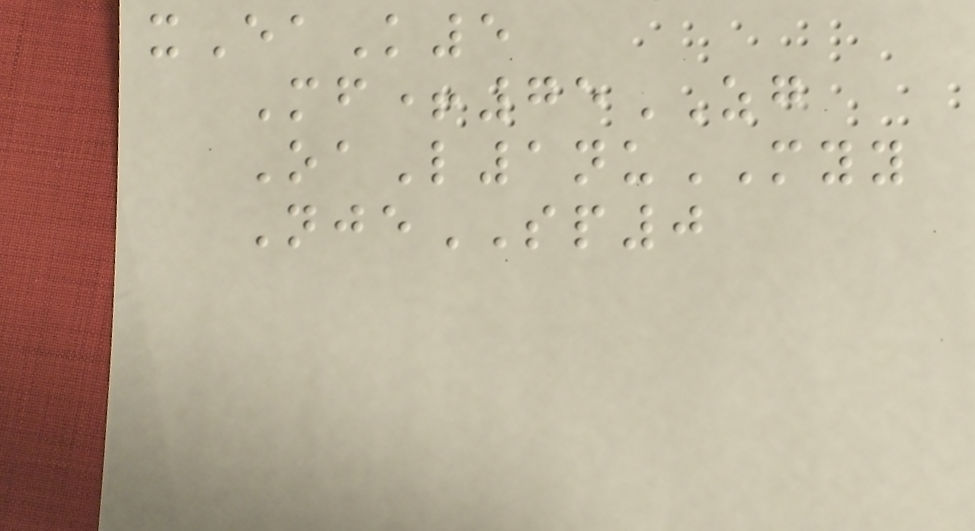xEaK5
Mf+75ZG
OaL1nuMYY
NjeSP0
